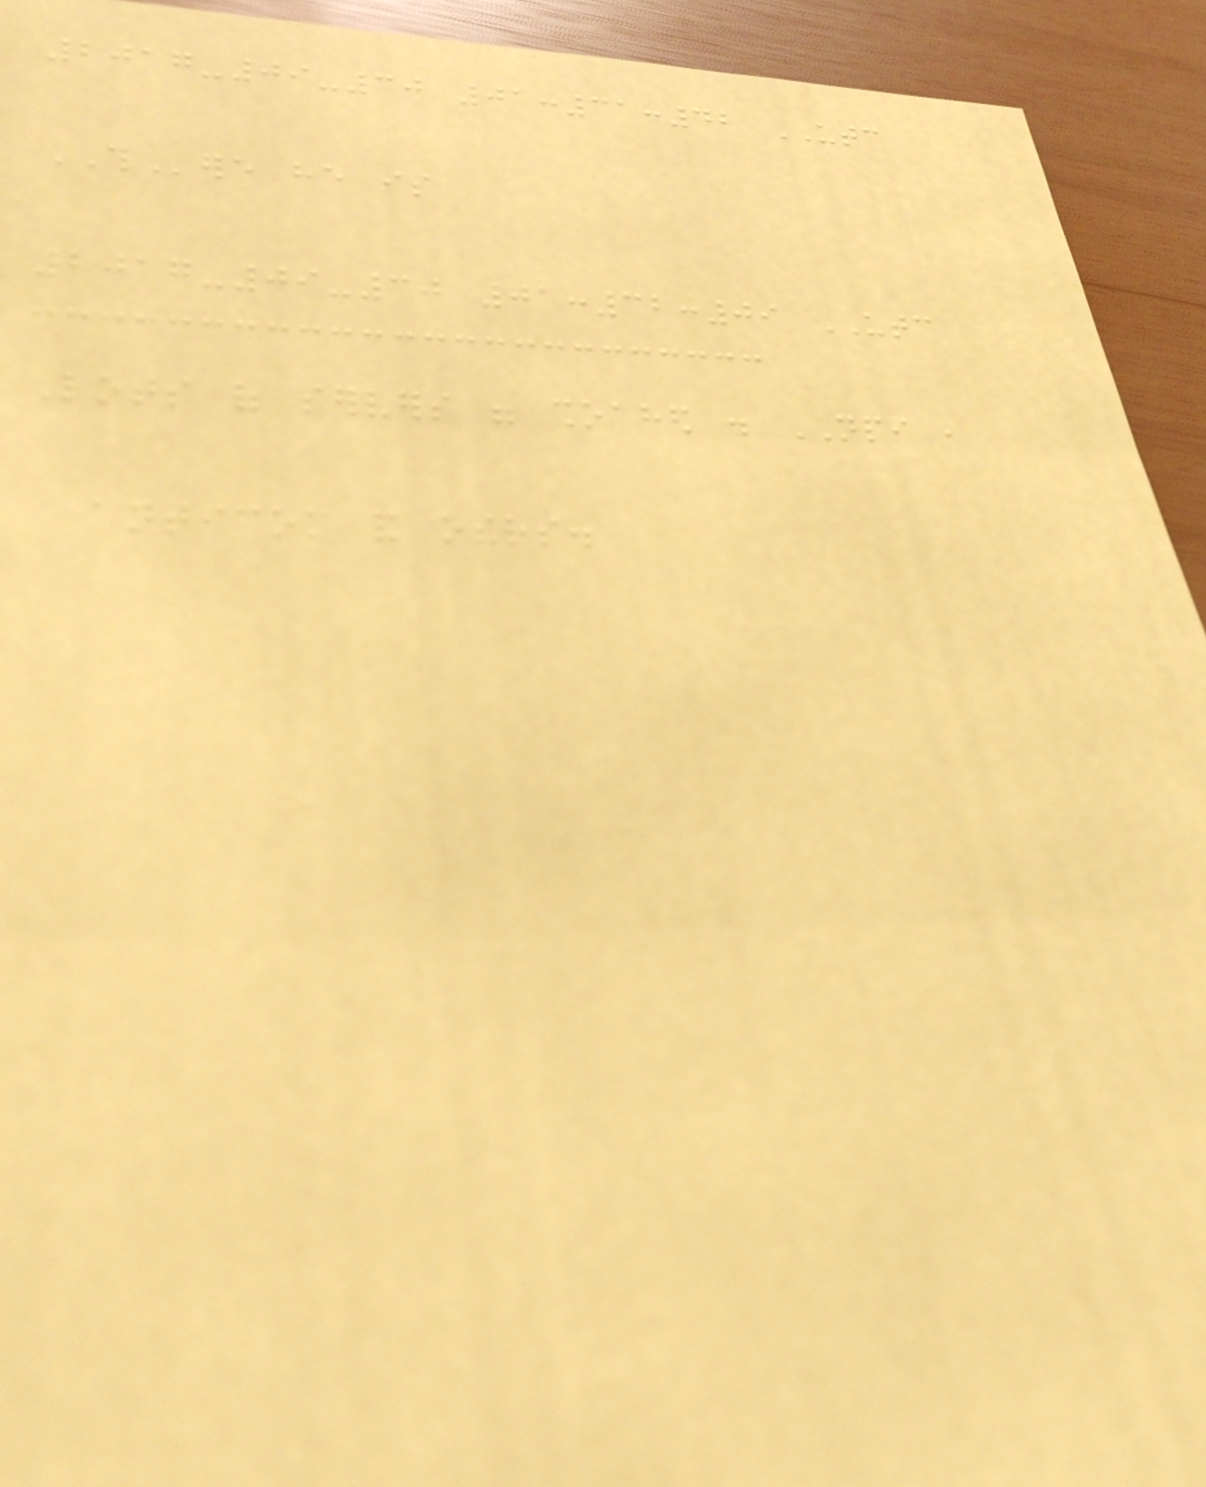2017-09-30 01:31:42 UTC
THere he is
2017-09-30 01:32:09 UTC
Lots of servers were shoahed . NPI ,
anticom and others.
